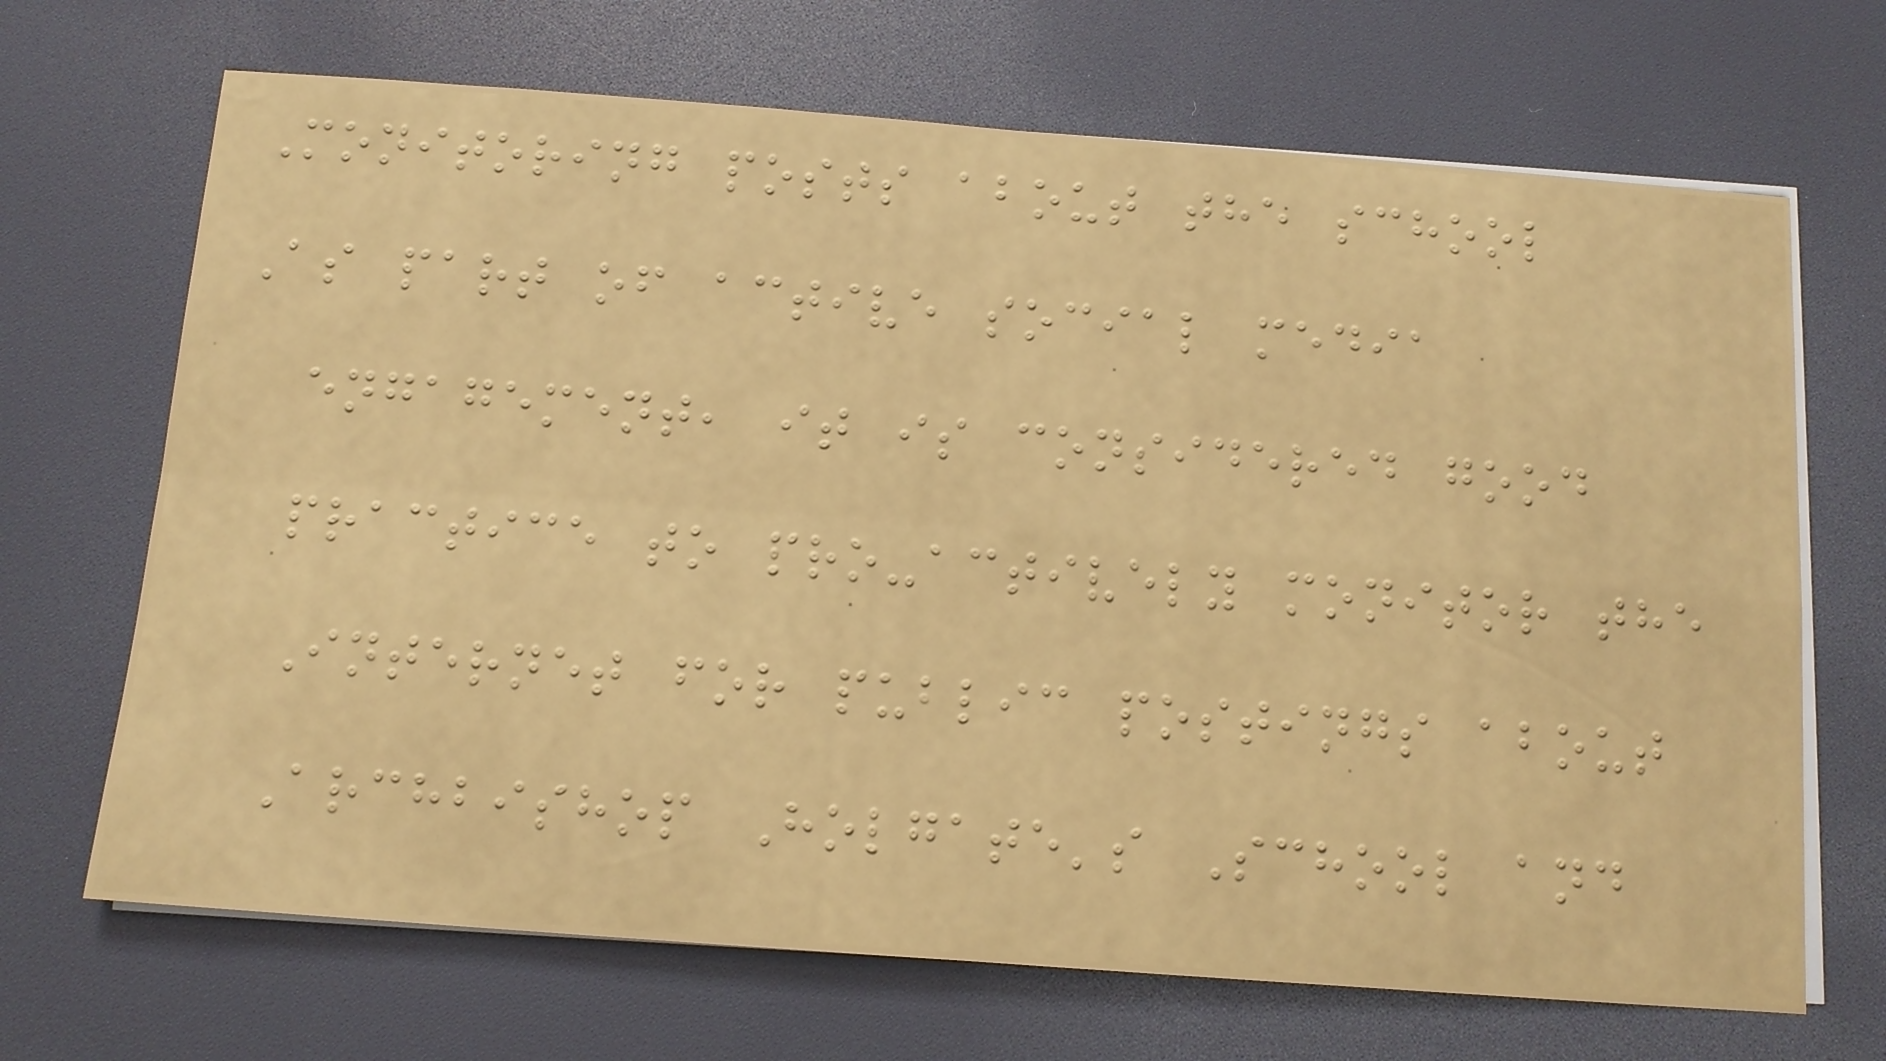Monitoring posts about the school
As part of active social media
engagement, it is considered good
practice to pro-actively monitor the
Internet for public postings about
Archbishop Holgate's School and
